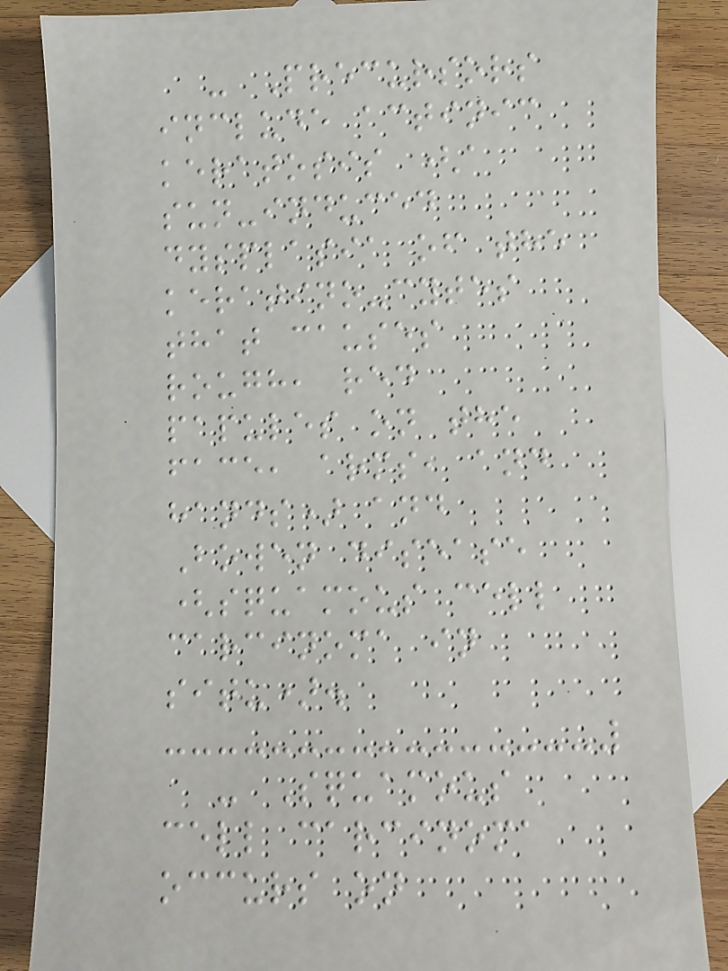- Precursors
include actinic
keratosis (a
sun-induced
dysplasia of the
keratino-cytes
that causes
rough, red
papules on the
face, arms, and
hands) and
Bowen disease
(squamous cell
carcinoma in
situ).
- Squamous
cell carcinoma
occurs on
